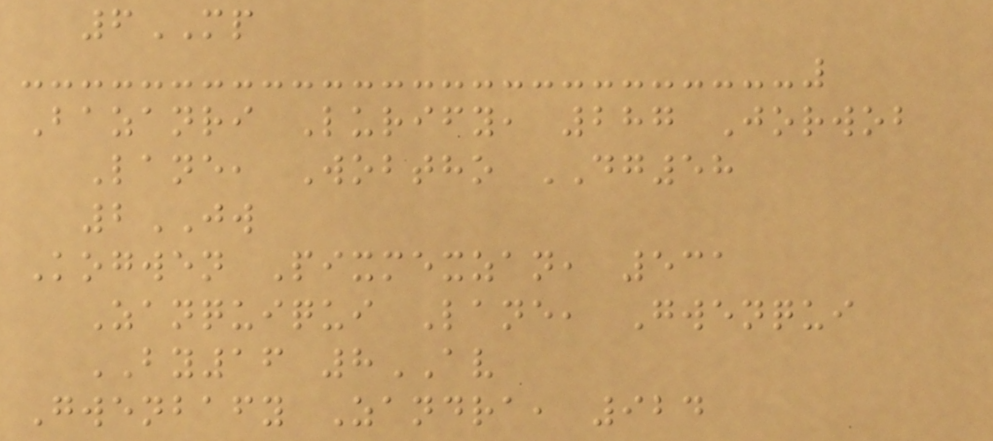6MP
Bazanri Lurify, 287 Jorwob
Lane, Wobtho DG58
2JW
Kogwen Pixmexzan, 531
Zanquiqui Lane, Gwenqui
BY16 8AV
Gwenbafy Zandra, 924
